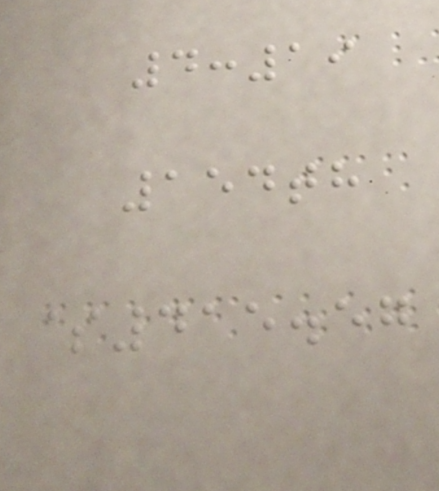4:19
154th
$415.57
